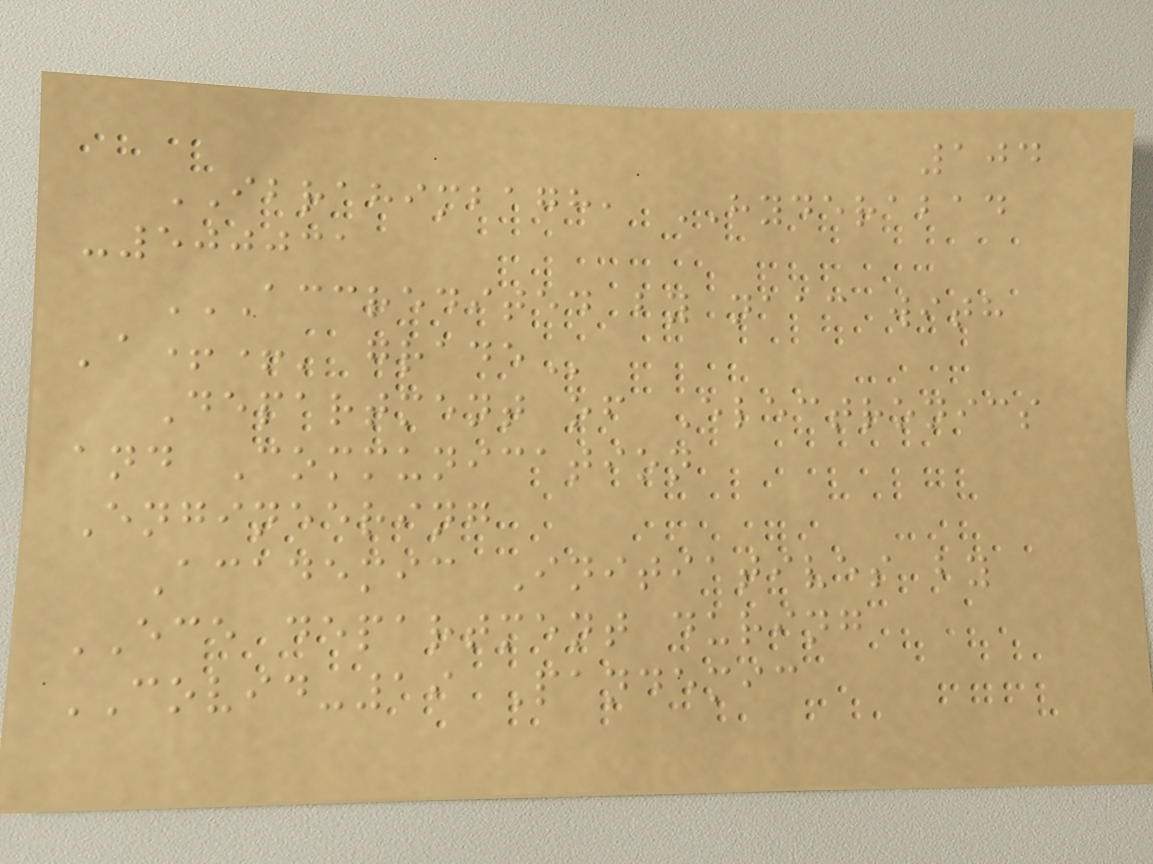104
IBRAHIMBAGH, HYDERABAD
-500031
ACCREDITED BY NAAC WITH
'A++' GRADE
Department of Electronics
and Communication
Engineering
Academic Initiatives by
ECE department during
COVID-19 Pandemic
